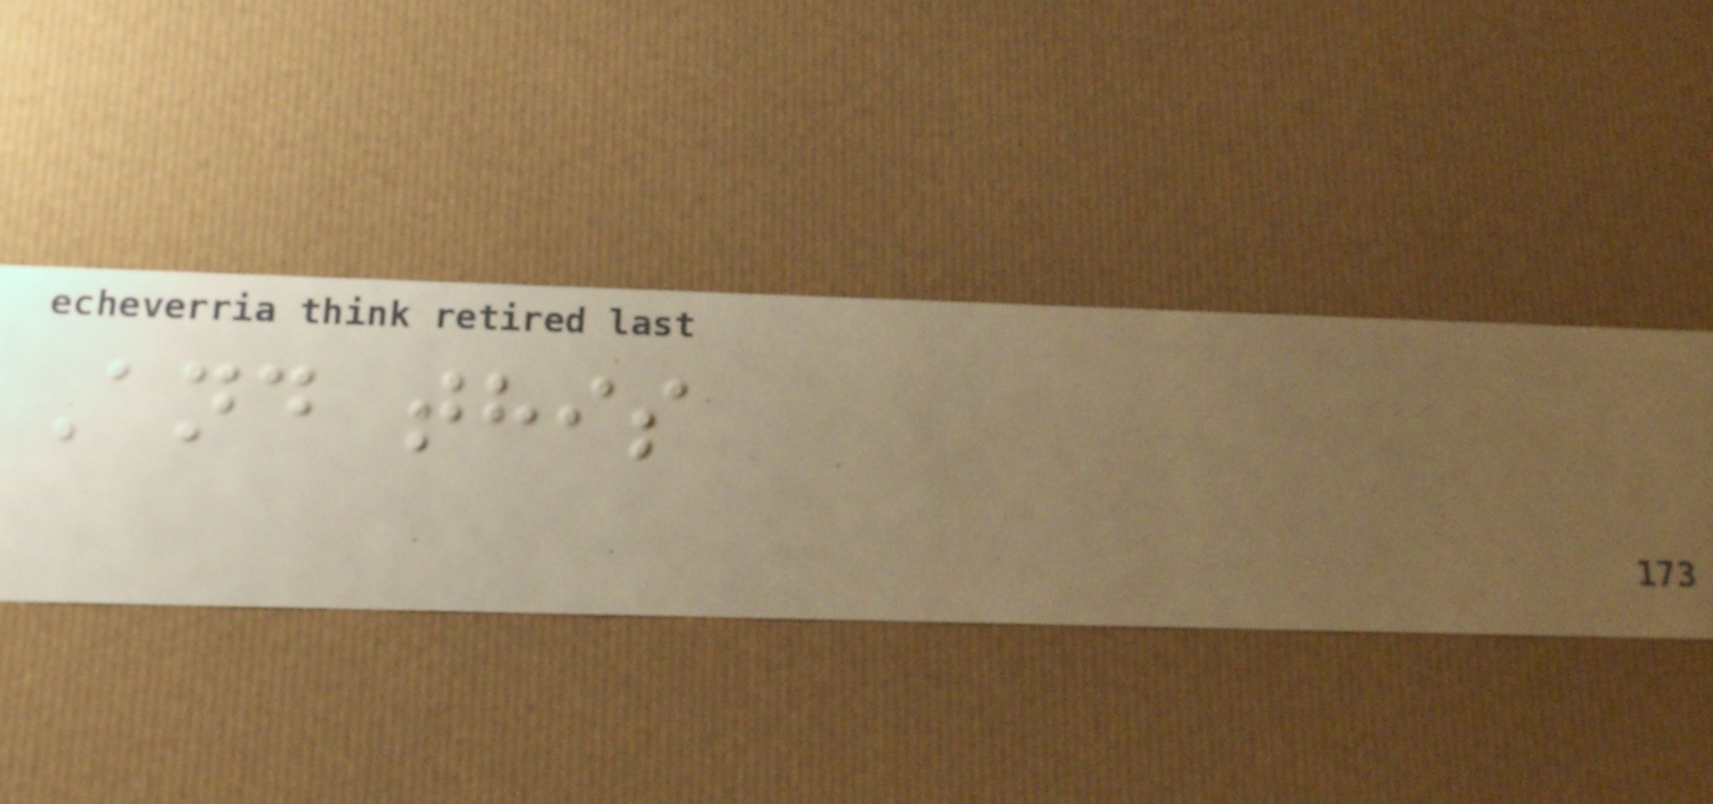And this
